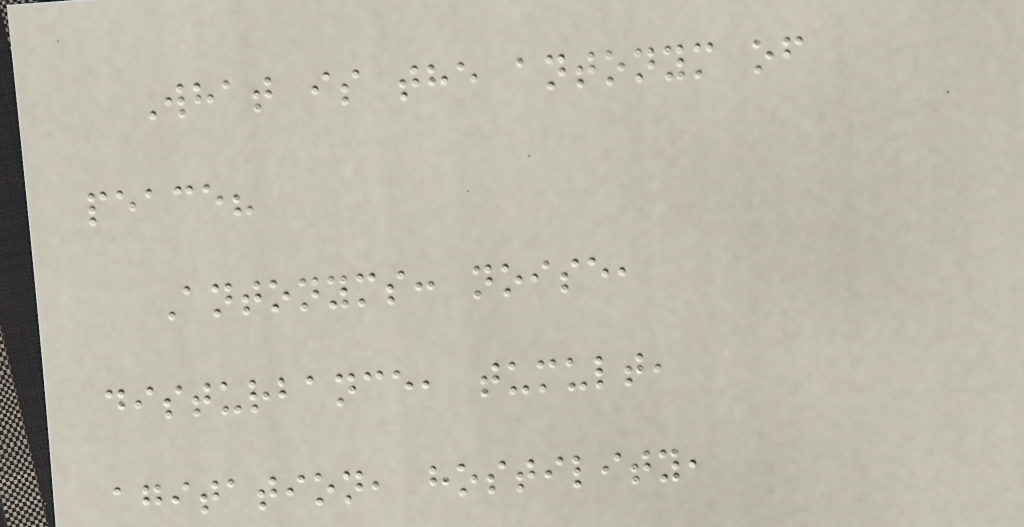What is the antonym of
peace?
Antonyms: noise,
disturbance, tumult,
agitation, hostility,
